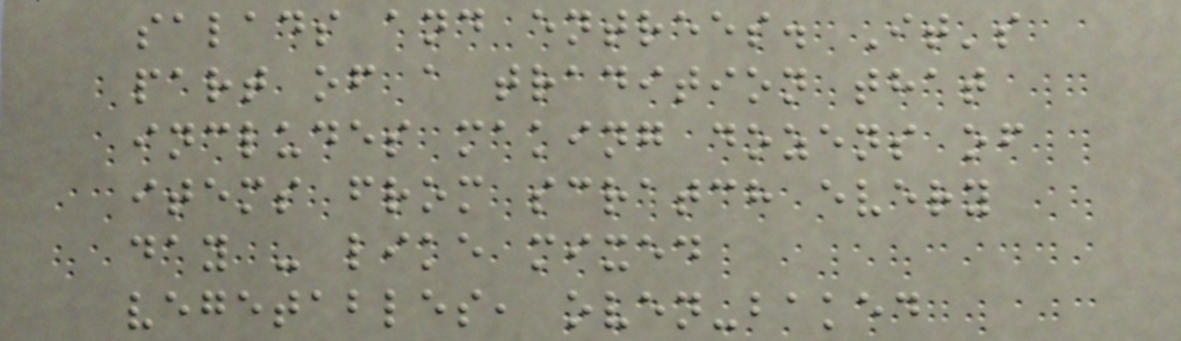salads and entrees. It's
part of a tradition that
includes making dozens of
items from scratch every
day - like mixed
vegetables, oven-baked
